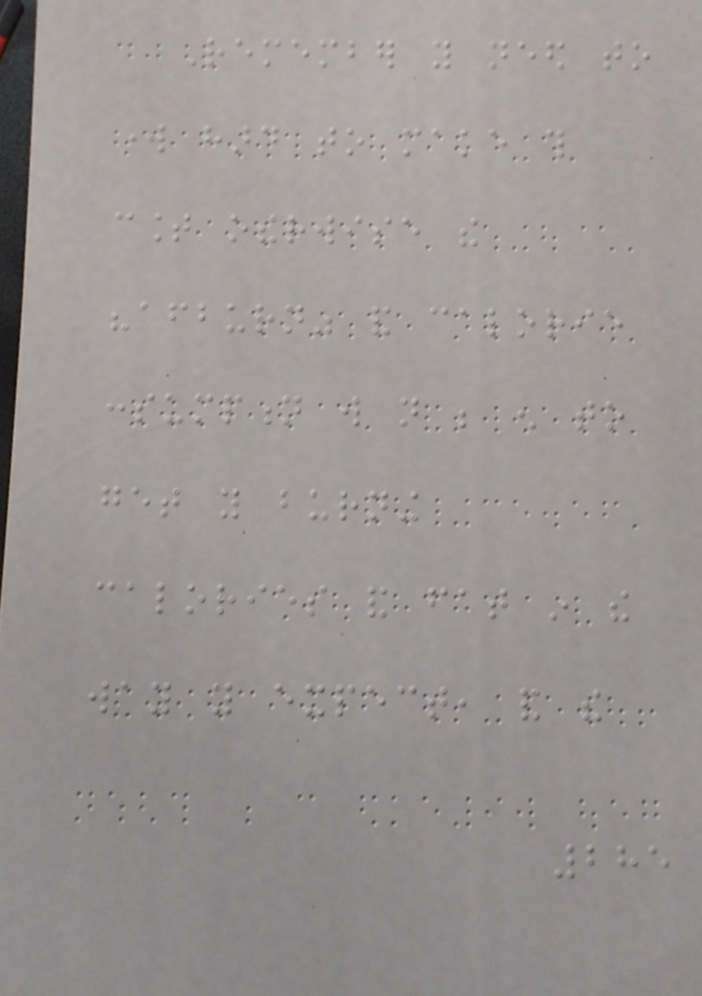Remember you need to
work hard to make this
count otherwise the
"afterburn" and calorie
consumption will not be enough to
get you burning
calories and fat in the
way you expect, and the
285
